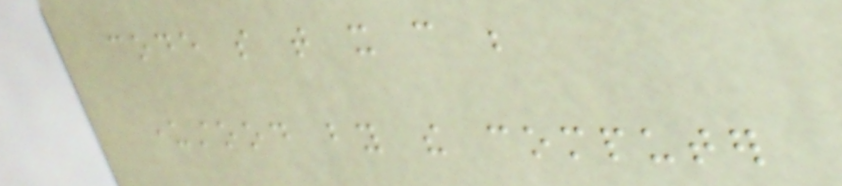code so that it can be
understood by the computer
